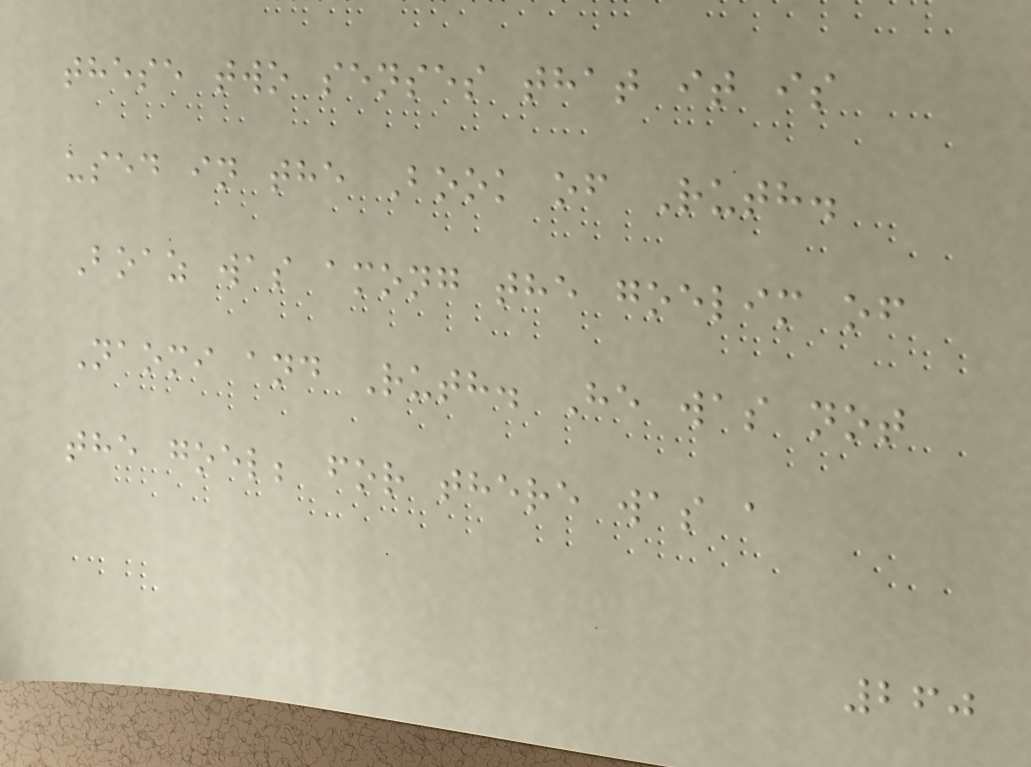these two senses that it is
used in the Book of Ruth.
Boaz was among the goelim of
Naomi and Ruth. He was not
the goel; for there was a
260
